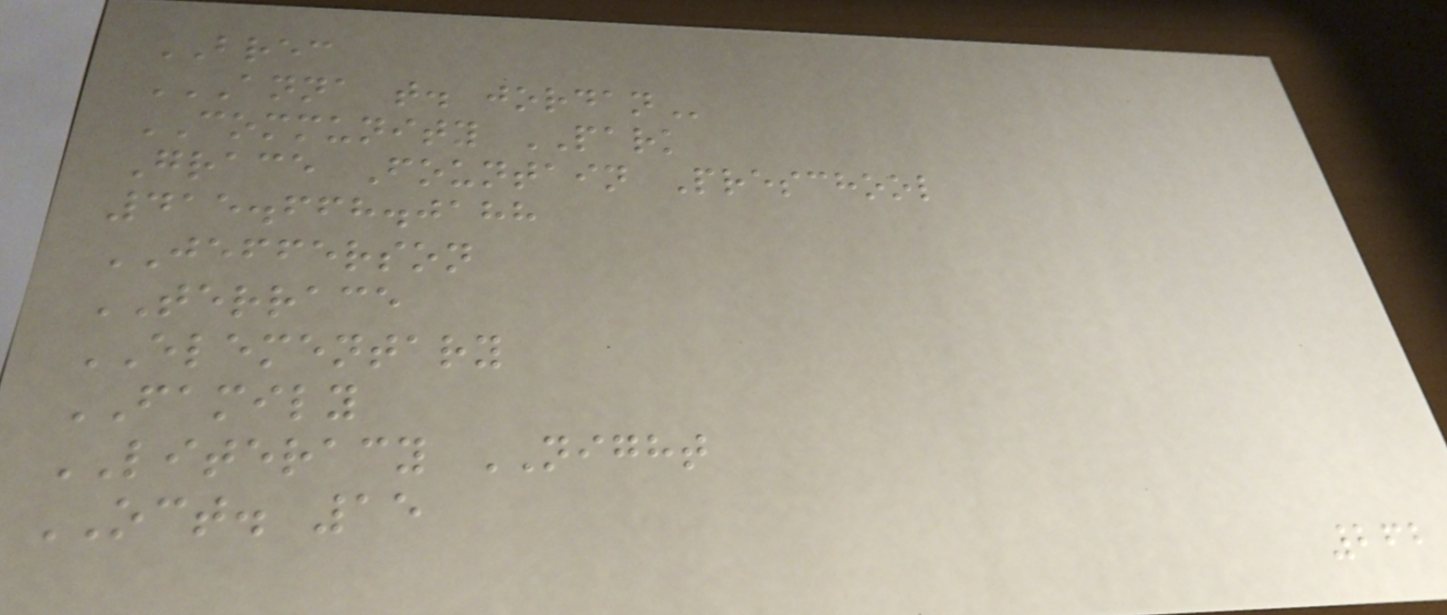BREC
ANNA T. JORDAN
COMMUNITY PARK
Grace Fountain Preschool
415.668.0188
JEFFERSON
TERRACE
ELEMENTARY
FAMILY
LITERACY NIGHT
OCT. 15
262
